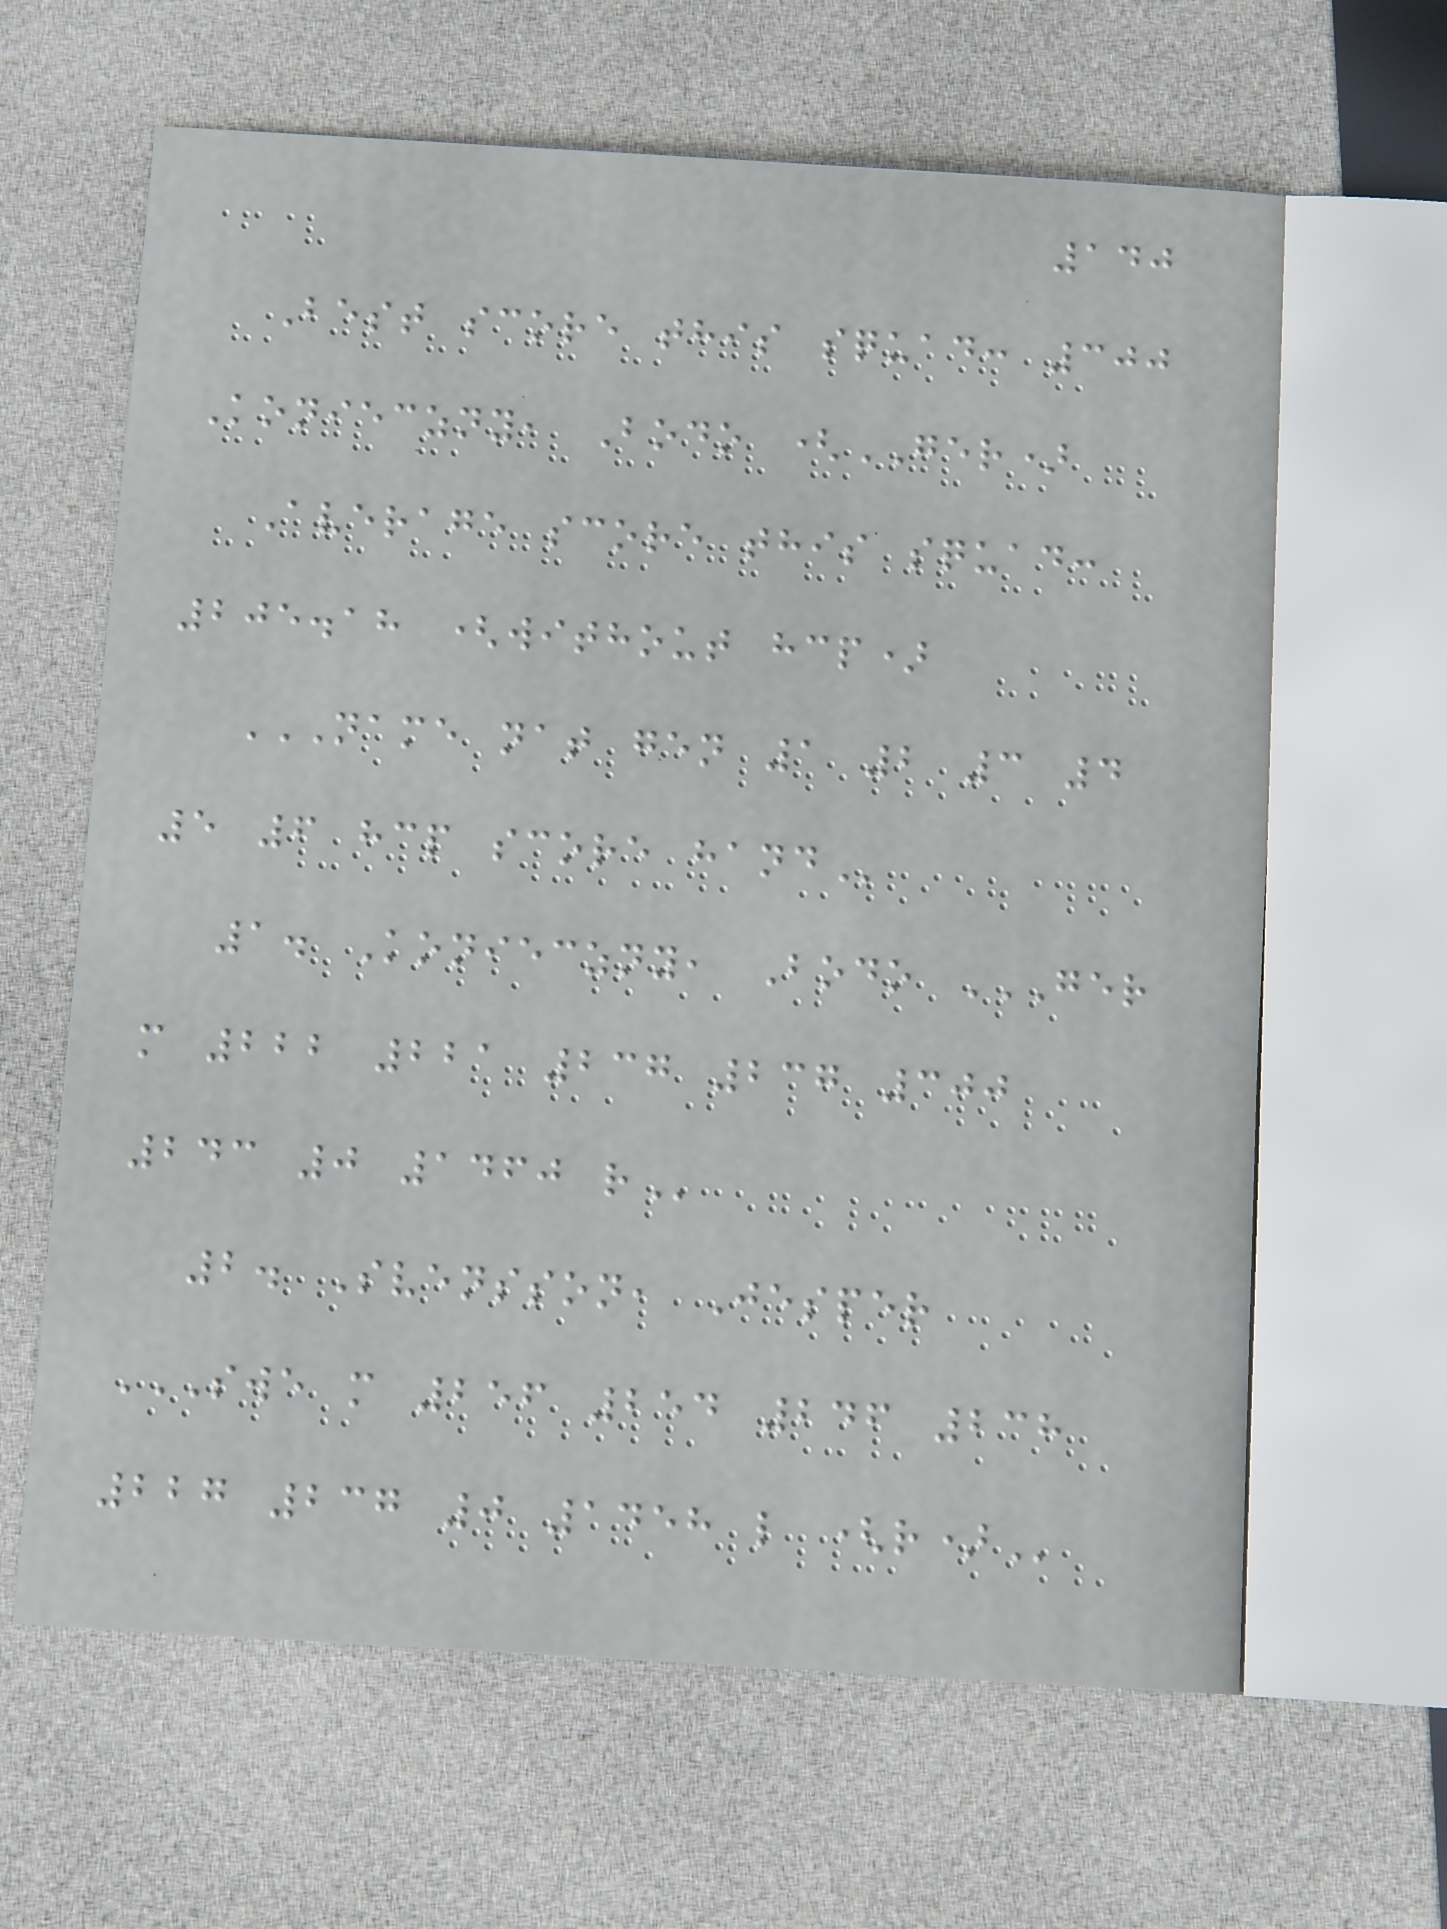140
Best score this squad: 300
Konieczny, Bodo (GER)
Average score this squad:
205.18 (without hcp)
NAME NAT GEN 1 2 3 4
5 6 HCP SCORE HAND
1. Konieczny, Bodo GER
M 222 221 237 237 300
243 0 1460 R
2. Svensson, Jesper
SWE M 256 254 246 238
227 237 0 1458 L (R)
